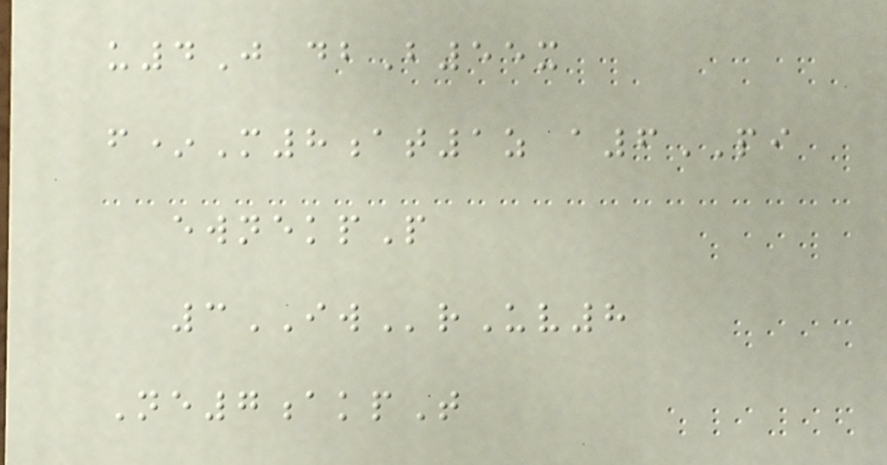u4J dbB55x
f*M8at1z a6PI
ewnekpP
3IWrUv8
Ne7akpT
